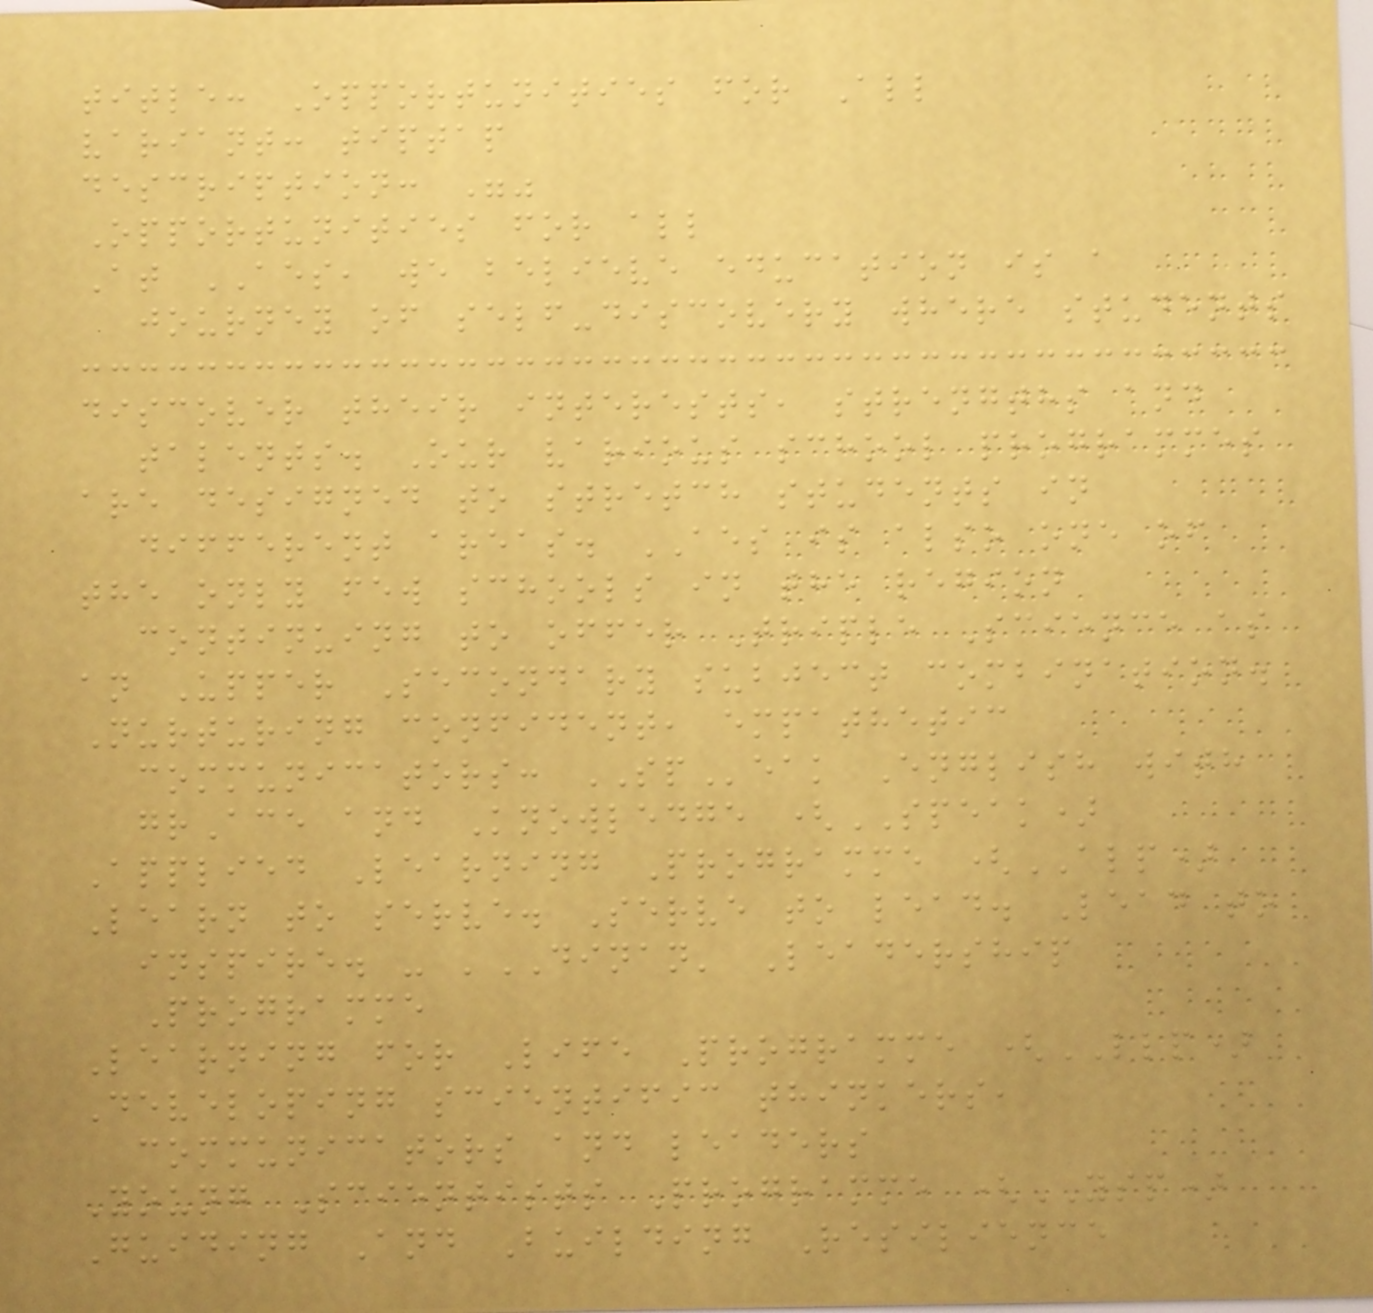title: Opportunities for All
variant: tiptap
description: ""
Opportunities for all
At AES, we believe education is a
journey of self-discovery where students
discover their interests, strengths and
talents. Our various school programmes
are designed to stretch students in
different areas. AES is also one of
the only few schools in the region
continuing to offer Triple Science as
an Upper Secondary subject combination.
Nurturing confident, empathetic
communicators: SPeak English with
grAce and Knowledge (SPEAK)
Applied Learning Programme (ALP)
Learn to serve. Serve to lead. Lead to
inspire. - 'DINAN' Leadership
Programme
Learning for Life Programme (LLP)
Developing scientific thinkers,
communicators and leaders
Young Scientists Programme (YSP)
Guiding And Building Resilience
